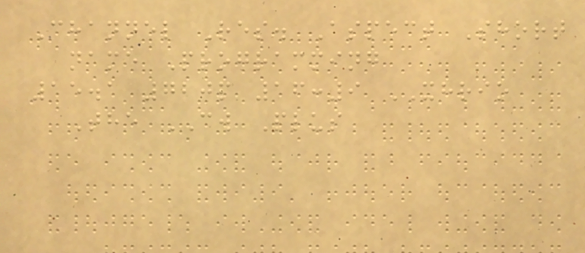Channel Res. Aspect Short
name Programming
15.1 720p 16:9 XHRIO
The CW Plus
